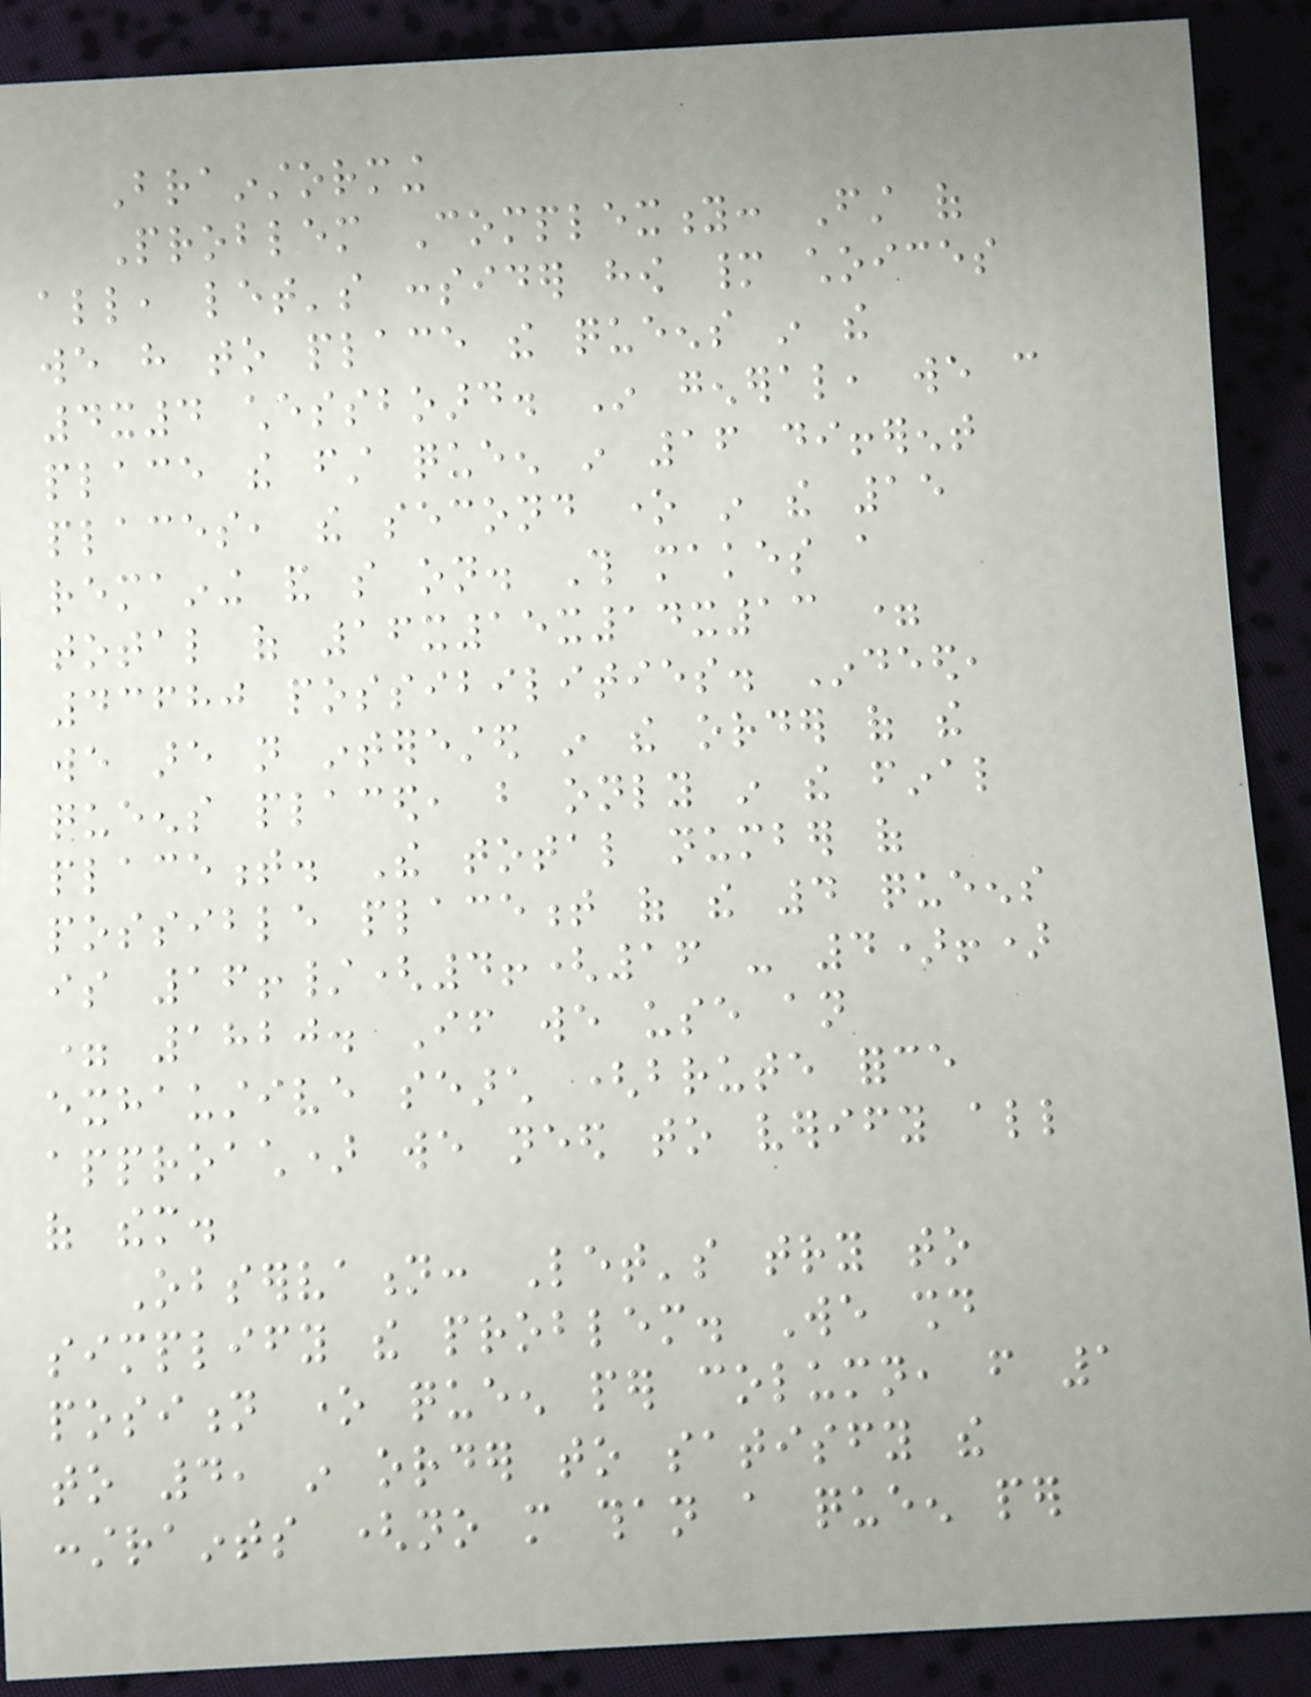Brainstorming
Problem Complexity: First of
all, let's consider how many choices
we have to place the queens in the
4x4 chessboard. In general, we can
place the first queen in 16 different
places, the second one in the 15
remaining and so on. This makes a
total of 16x15x14x13 =
43680 possibilities. Indeed,
we are not interested in the order of the
queens placed, but only in the final
placement. The total number of
possible placement of the 4 queens
is 16!/(4!(16 - 4)!)
= 1820. If we use an
exhaustive search (brute force
approach) we need to verify all
of them.
Observation: Let's try to
simplify the problem. We should
position one queen per column, from 1
to 4, in order to satisfy the
constraints (no more than a queen per
